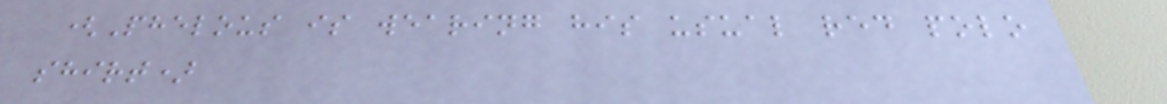(Phelous is wearing his usual red polo
shirt)
